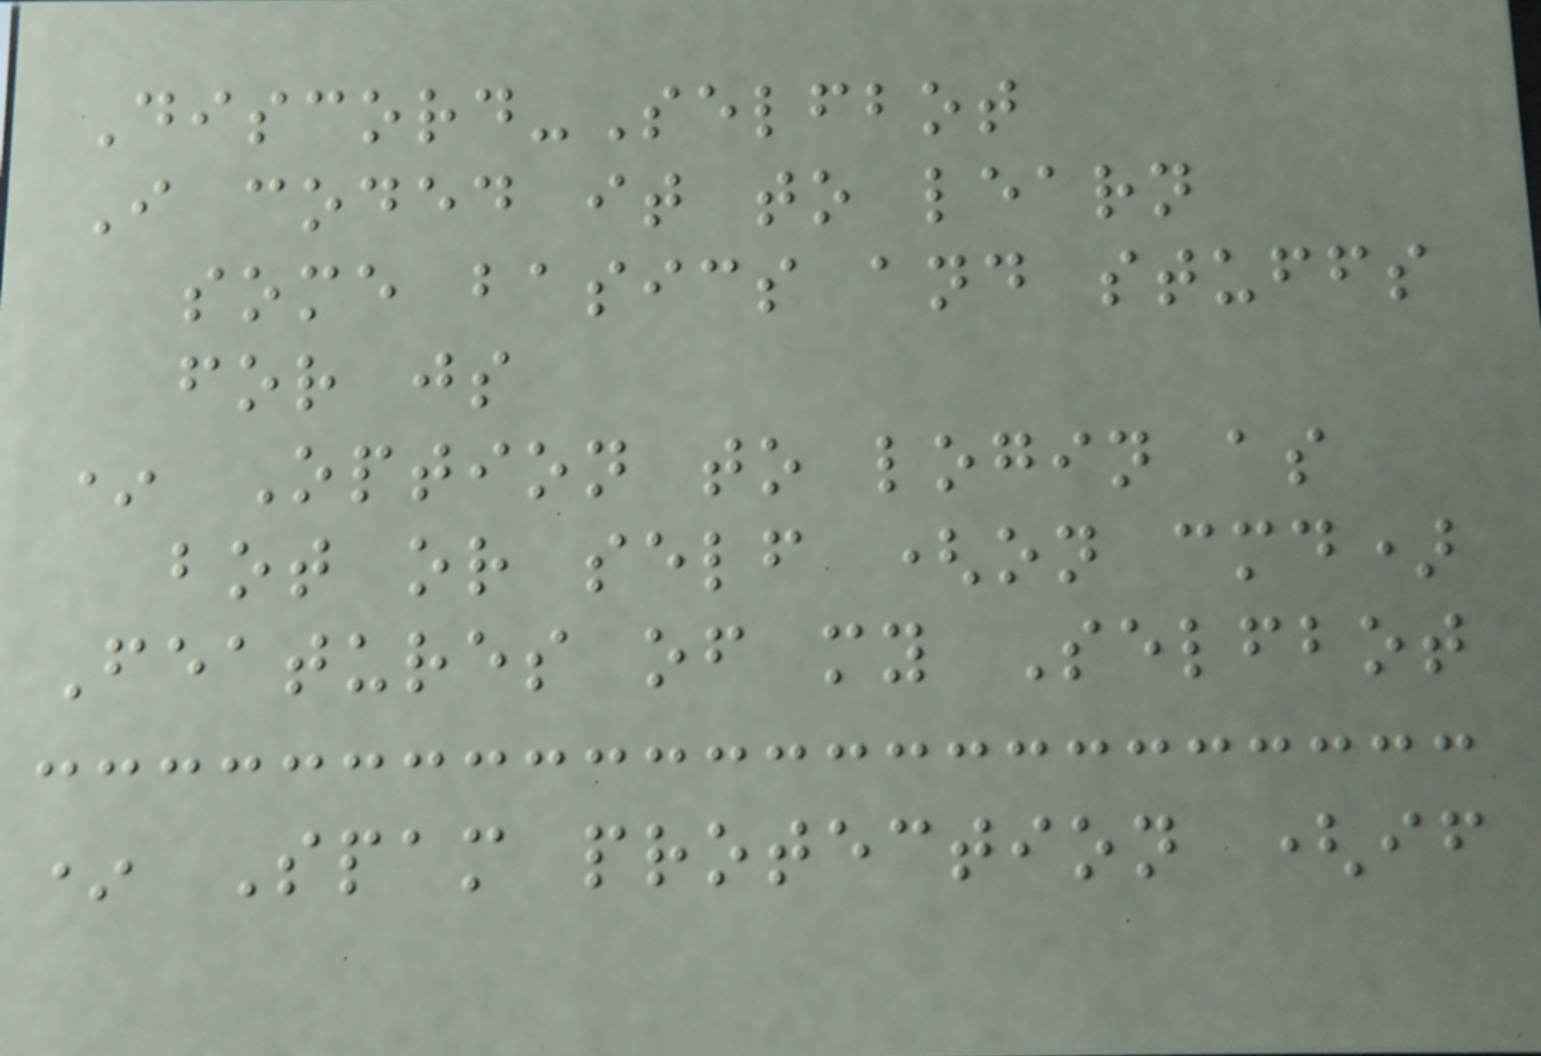Discord-Selfbot
I coded it to learn
some basics and stuffs
for js
* Option to login as
bot or self (on cmd)
Features of my Selfbot
* Spam protection (if
